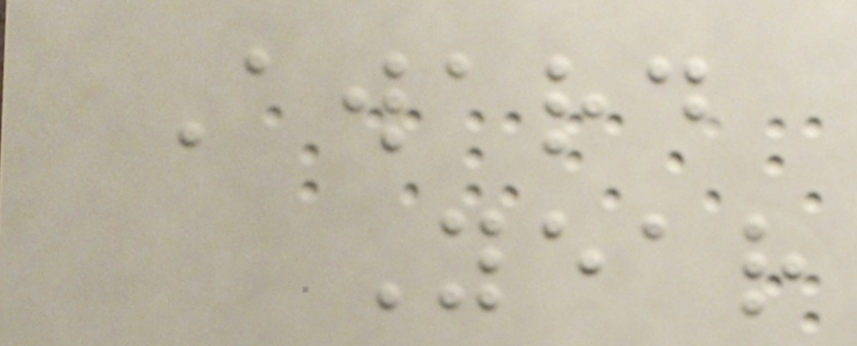Award
Year
